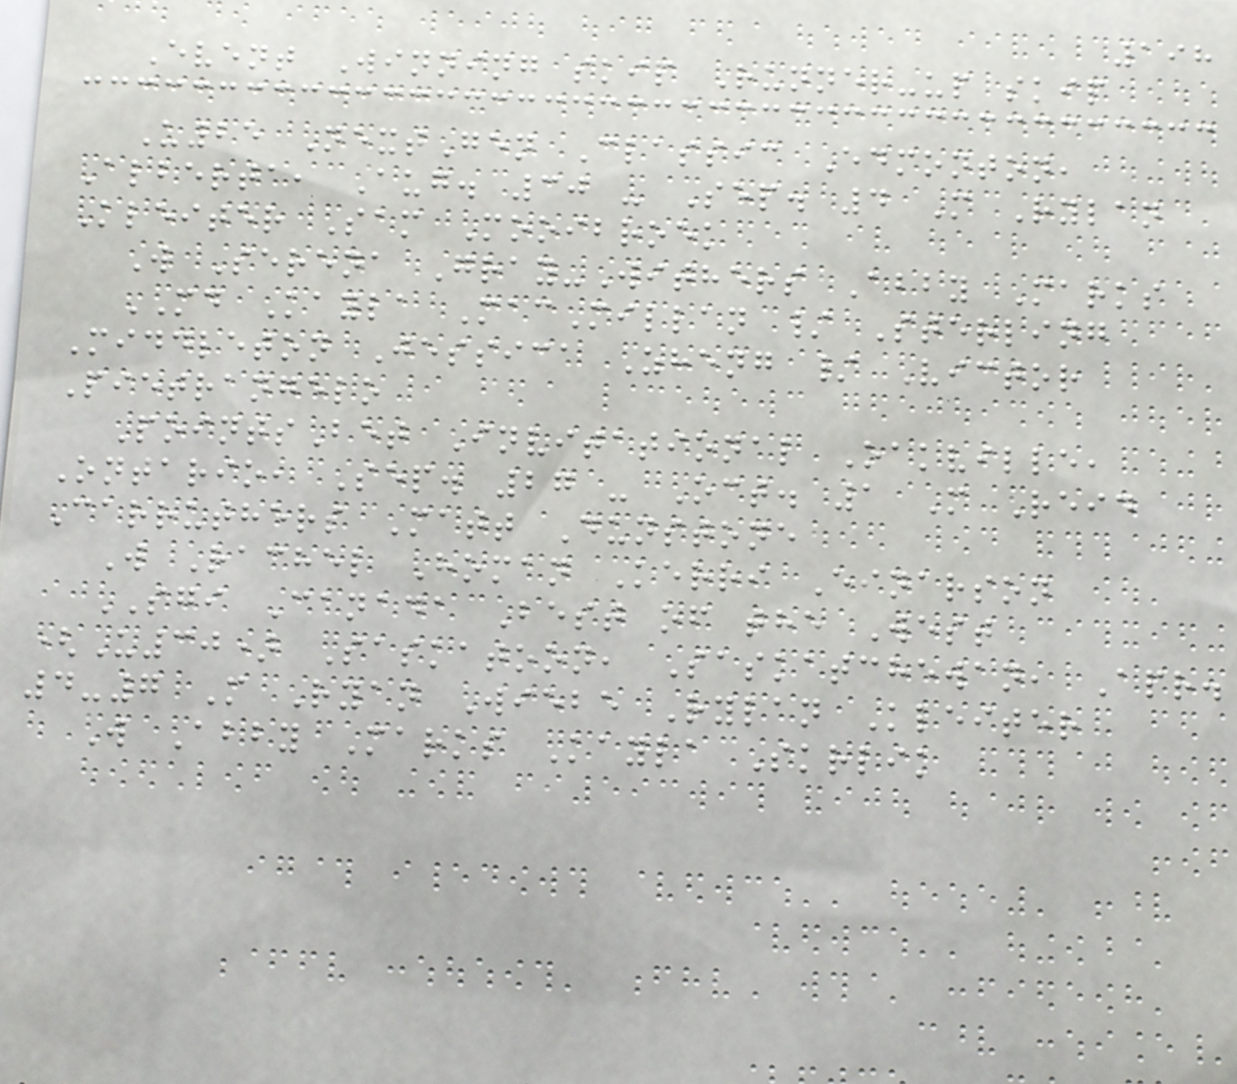198
Event Winning skip Runner-up skip
U25 NextGen Classic Edmonton,
Alberta, Aug. 30 - Sep. 4 M Rylan
Kleiter Sam Mooibroek
W Serena Gray-Withers Abby Marks
MD Kayla MacMillan / Sterling
Middleton Jessica Zheng / Victor
Pietrangelo
PointsBet Invitational Oakville,
Ontario, Sep. 27 - Oct. 1 M Reid
Carruthers Matt Dunstone
W Rachel Homan Kerri Einarson
SGI Canada Best of the West
(U30) Saskatoon, Saskatchewan, Apr.
4-7 M Ryan Wiebe Rylan Kleiter
W Abby Marks Kayla Skrlik
